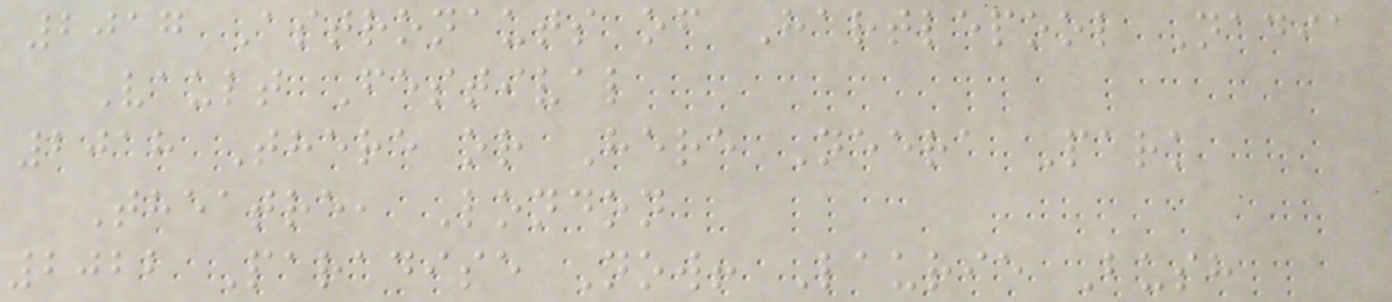2017 Astronauts of Hartlepool Nadia
Vault Festival
2018 There or Here Neera Park
Theatre, London
2022 Paradise Now! Laurie Bush
